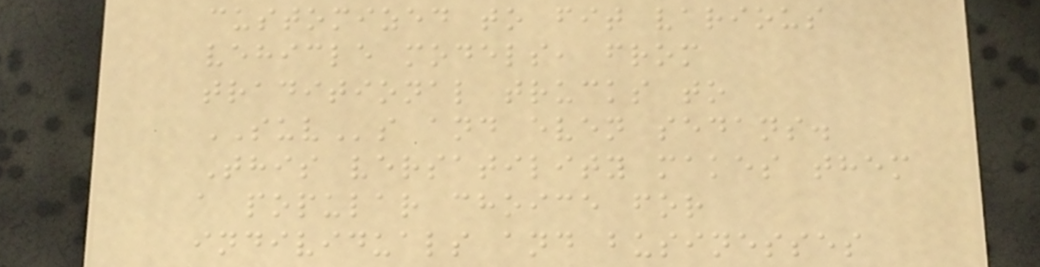customized to fit various
vehicle models, from
traditional trucks to
SUVs and even sedans.
This versatility makes them
a popular choice for
individuals and businesses
